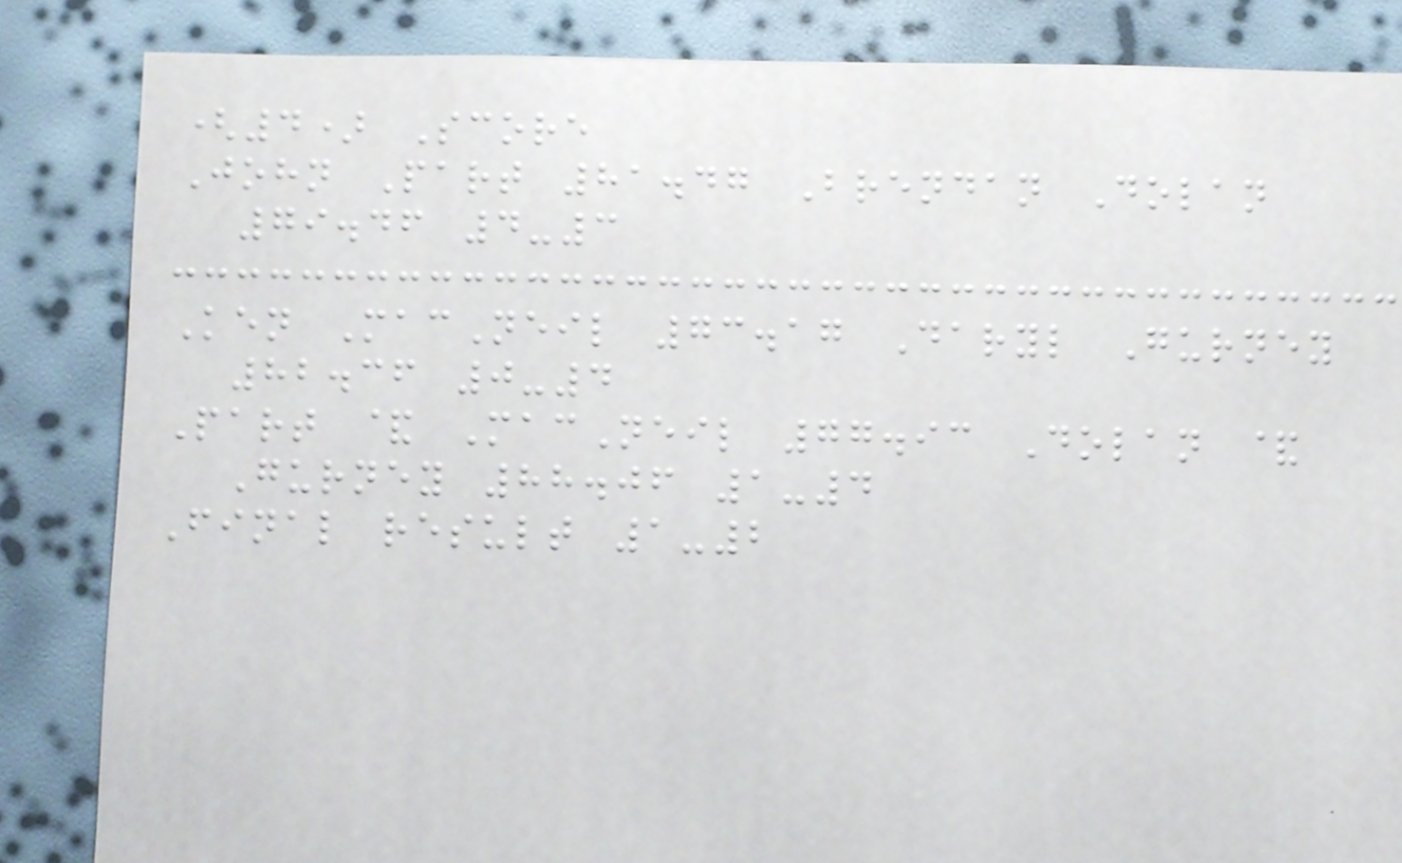(4) Score
John Part 81.47 Brendan Dolan
79.46 4-3
Ken MacNeil 73.17 Daryl Gurney
82.36 0-4
Part & MacNeil 77.93 Dolan &
Gurney 88.06 1-4
Final result 1-2
